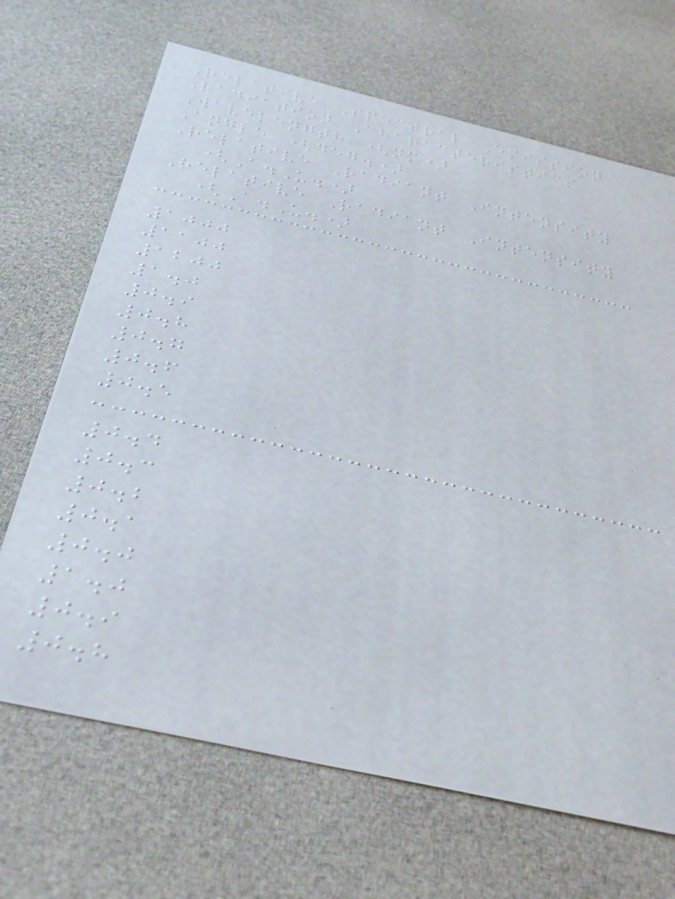Relative Spectral Emission
Radiation Characteristics
Wavelength (nm)
Angle (deg.)
Relative Radiant Intensity
(A.U.)
Relative Radiant Intensity
(A.U.)
1000
1100
1200
1.0
0.9
0.8
0.7
0.6
0.5
0.4
0.3
0.2
0.1
0.0
1.0
0.9
0.8
